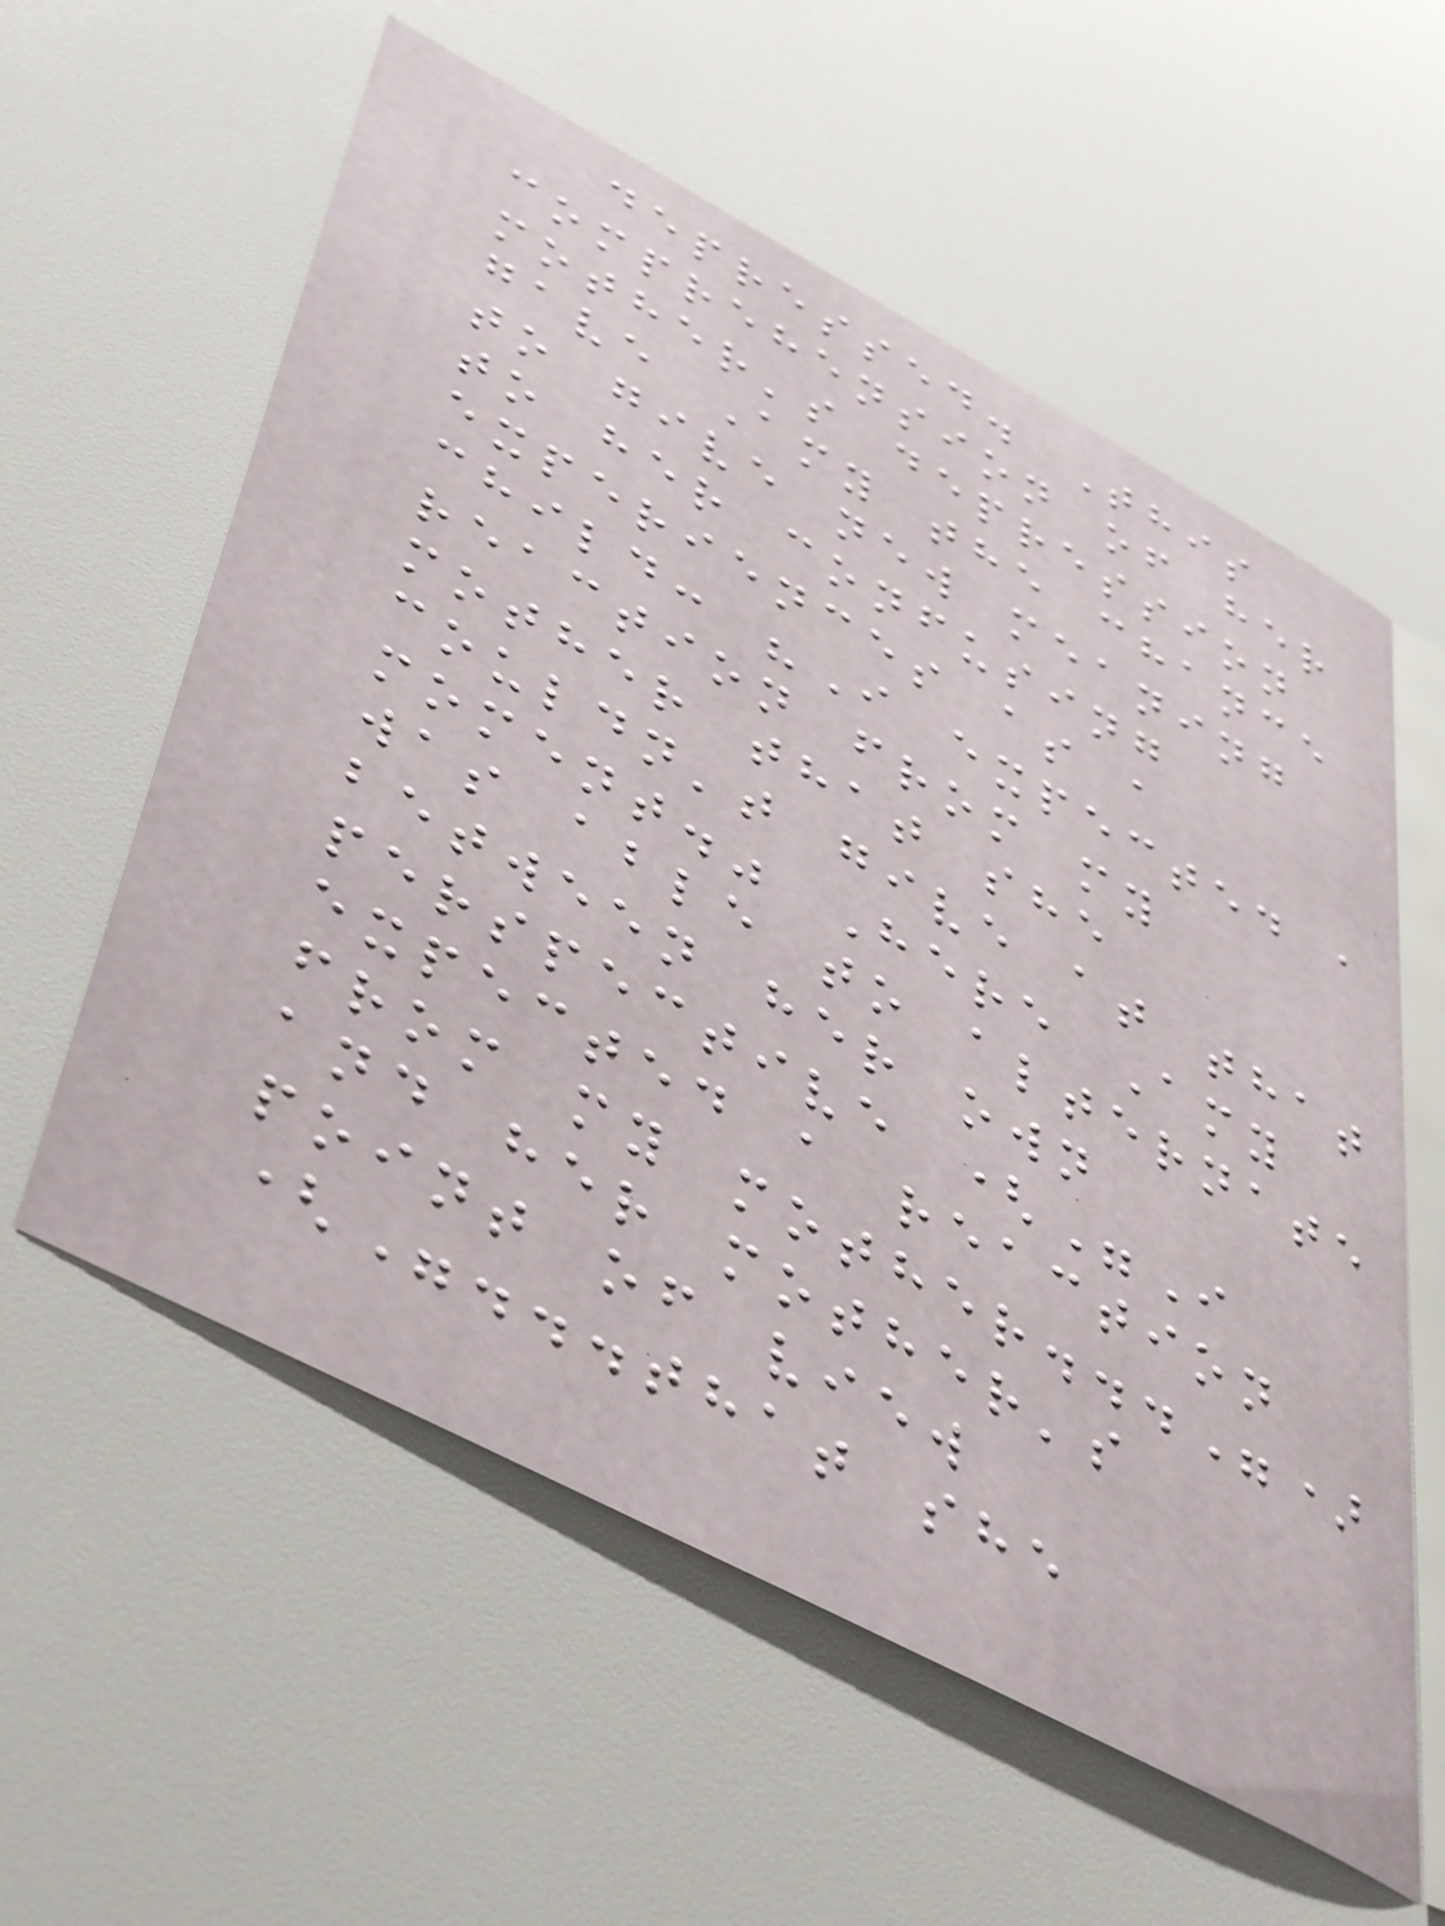depressed. This
comprehension of her
mother's depression
gave Amy the chance
to give new meaning
to her confusing
experiences as a
child: "I expected a
reaction from my
mother that she
couldn't give at that
moment." Here Amy
was able to alternate
between her own
perspective ("I
expected a reaction
from my mother...")
and her mother's
point of view
("...that she
